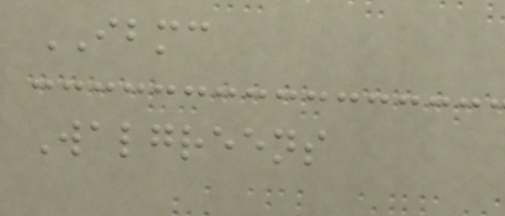IBMC
Walgreens
